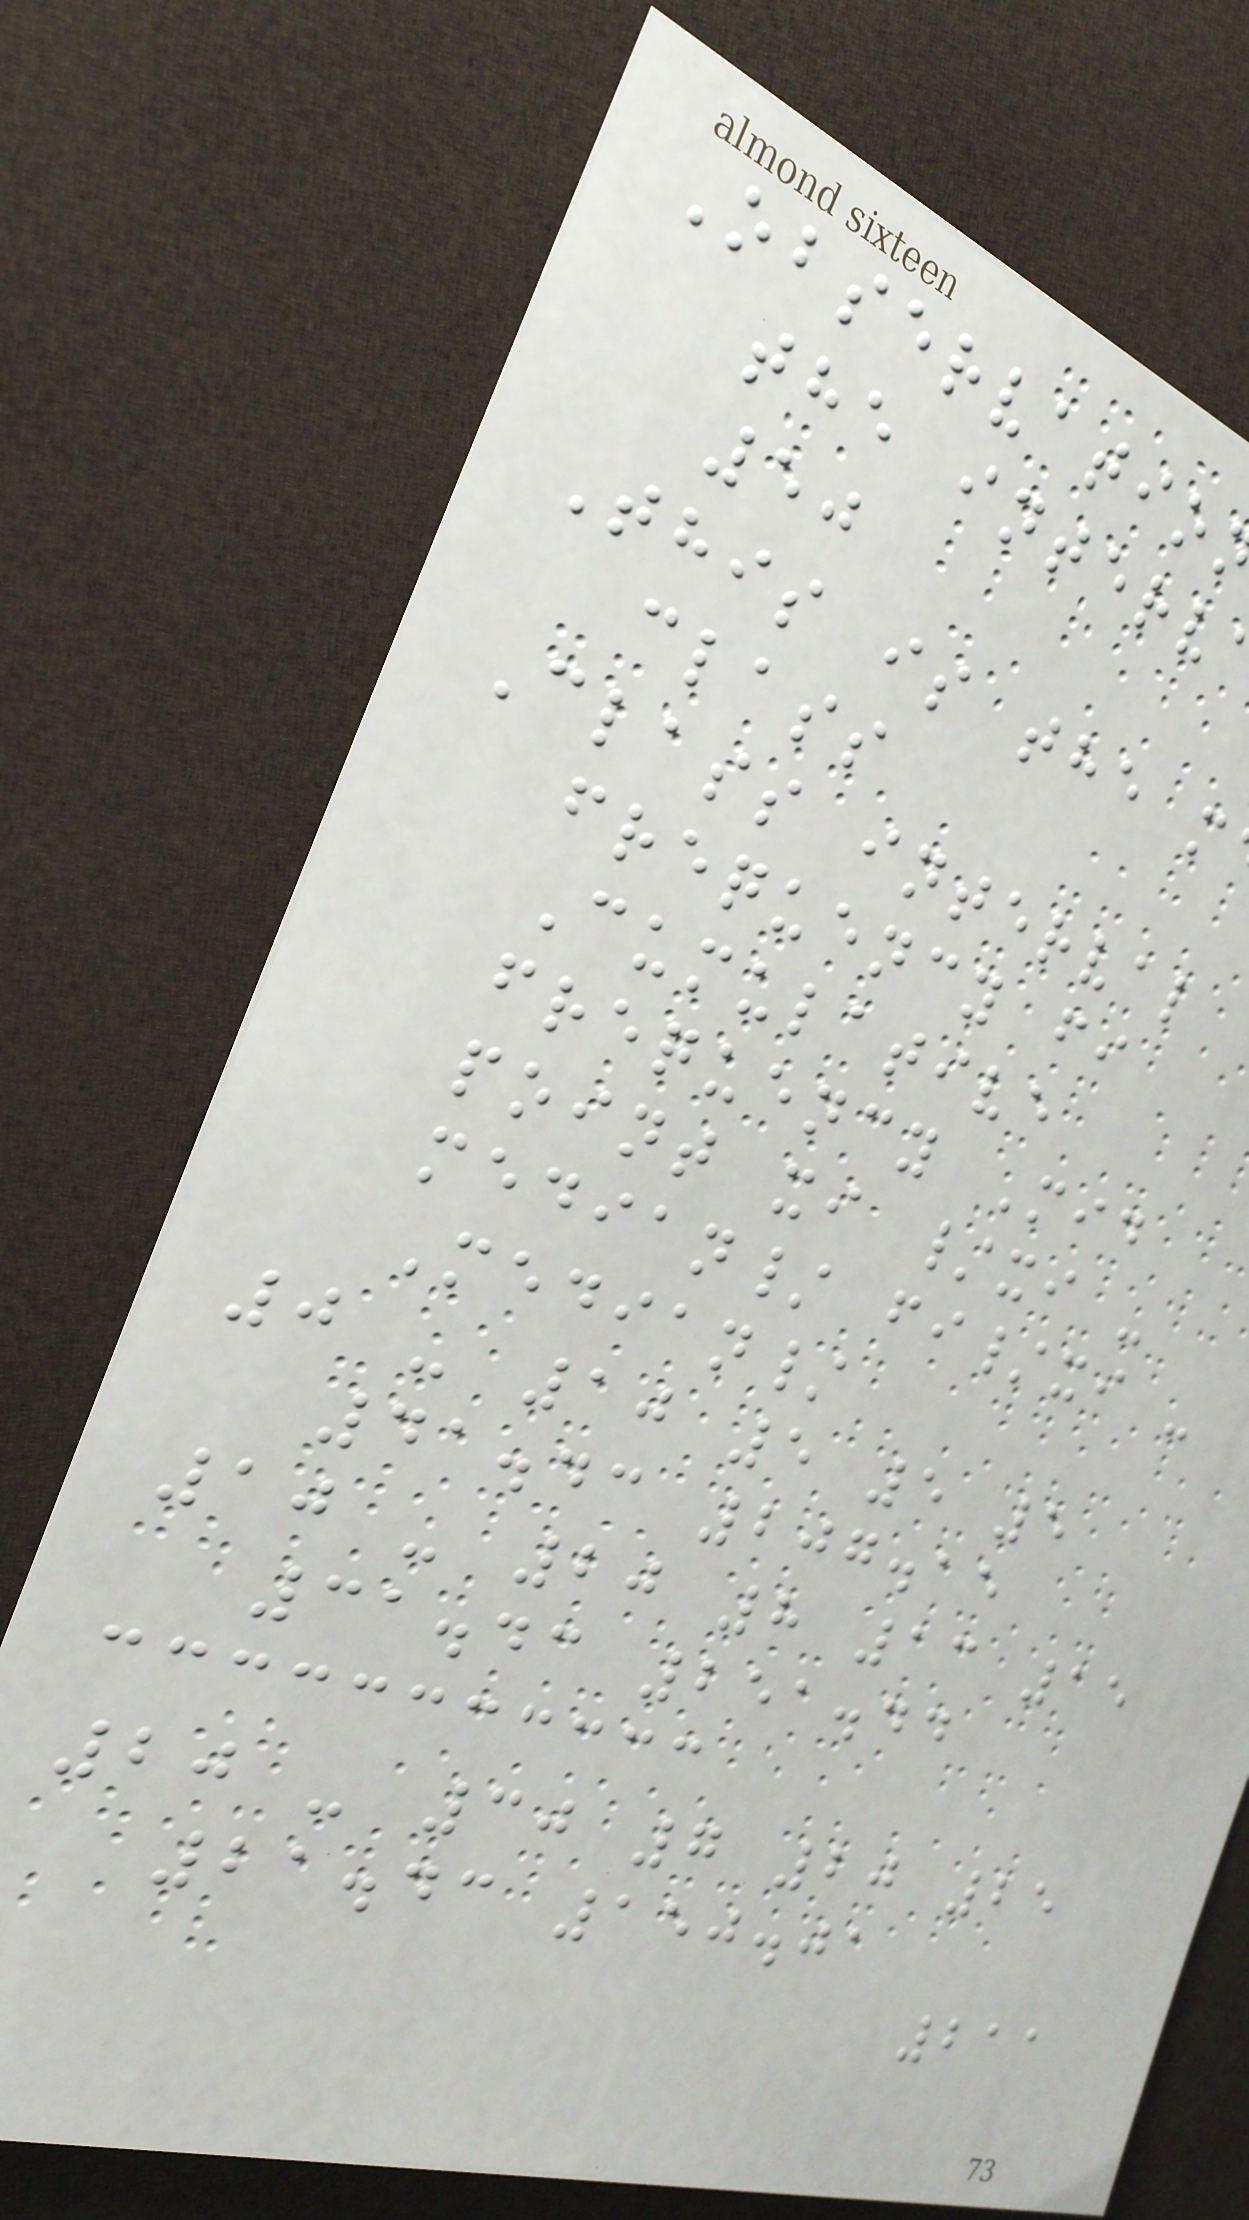Observatio
the interv
50
This is the m
class
Class interval
frequency fi
Cumulative
frequency Mid
point xi /xi -
median/ fi/xi -
Median/
0 - 10 5 5 5
41.43 207.15
10 - 20 8 13 15
31.43 251.44
20 - 30 7 20 25
21.43 150.01
211
